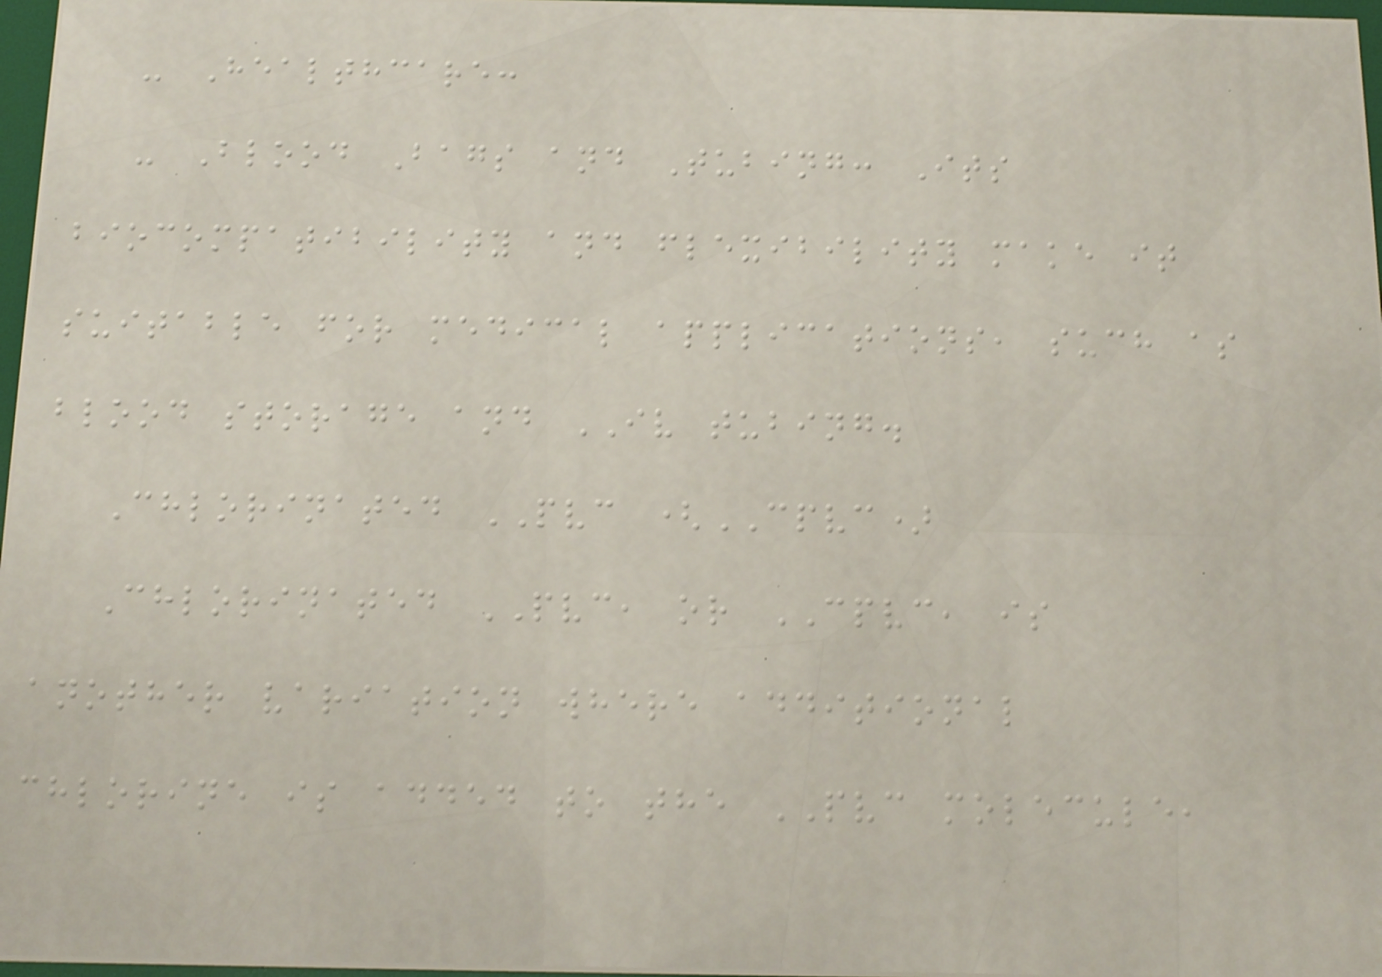- Healthcare:
- Blood Bags and Tubing: Its
biocompatibility and flexibility make it
suitable for medical applications, such as
blood storage and IV tubing.
Chlorinated PVC (CPVC)
Chlorinated PVC, or CPVC, is
another variation where additional
chlorine is added to the PVC molecule,
